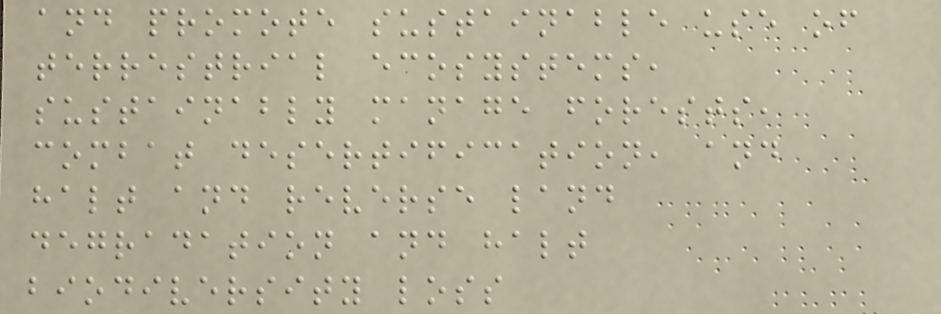and promote sustainable use of
terrestrial ecosystems,
sustainably manage forests,
combat desertification, and
halt and reverse land
degradation and halt
biodiversity loss
